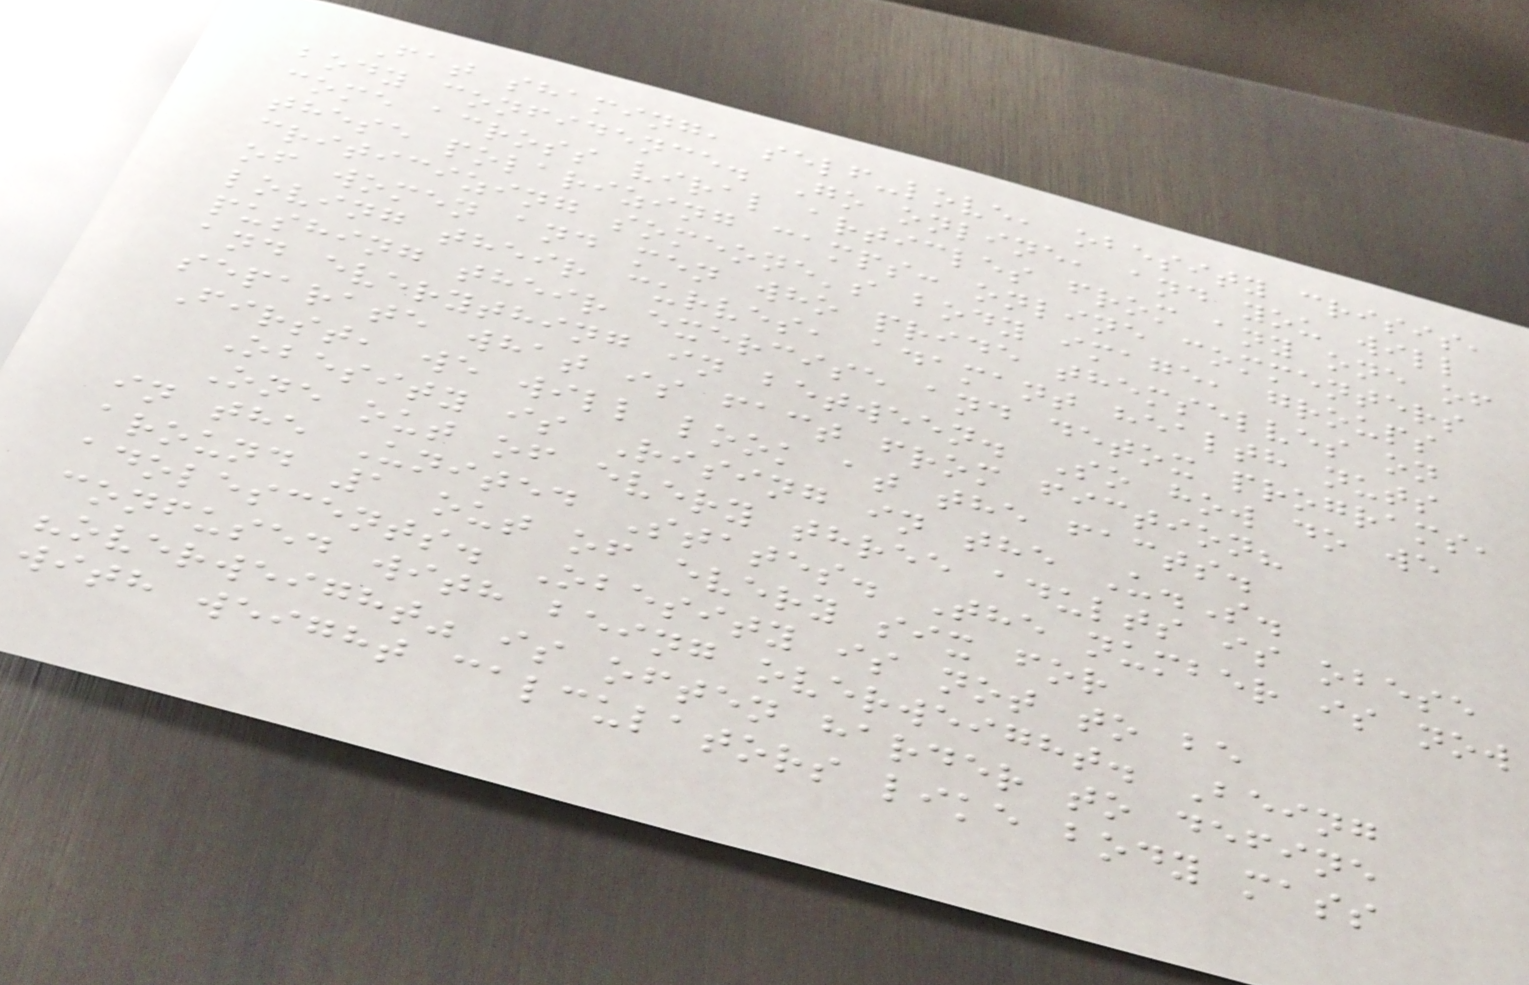Fat shaming, self-love, obesity crisis,
body confidence. Go online, and you will
come across viral articles from any one of
these polarizing camps: online commenters
criticizing someone's body image, groups
of women and men who pride themselves on
loving their curves, adamant health nuts
pushing their exercise and detox programs,
and everything in between. So how do we
separate what is fact from fiction?
First, we will look at the facts.
Obesity is Rising in the U.S.
One out of every three adults is obese
in the United States. The number is now
around 1 out of every six for
adolescents. Obesity is not to be
confused with being overweight. Being
"overweight" is often harder to define
with weight calculators like body mass
